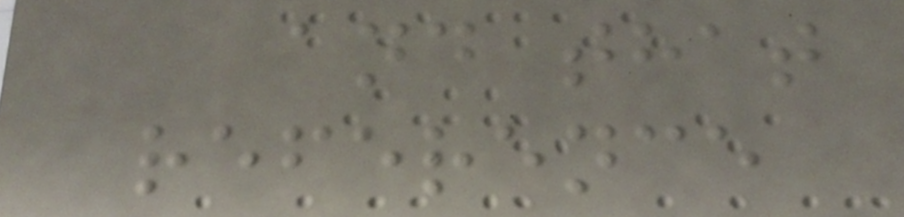and that
reference
